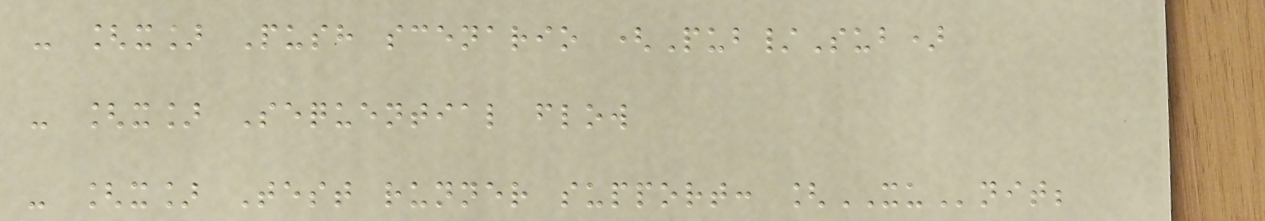- [x] Push scenario (Pub/Sub)
- [x] Sequential flow
- [x] Test runner support: [XUnit;
